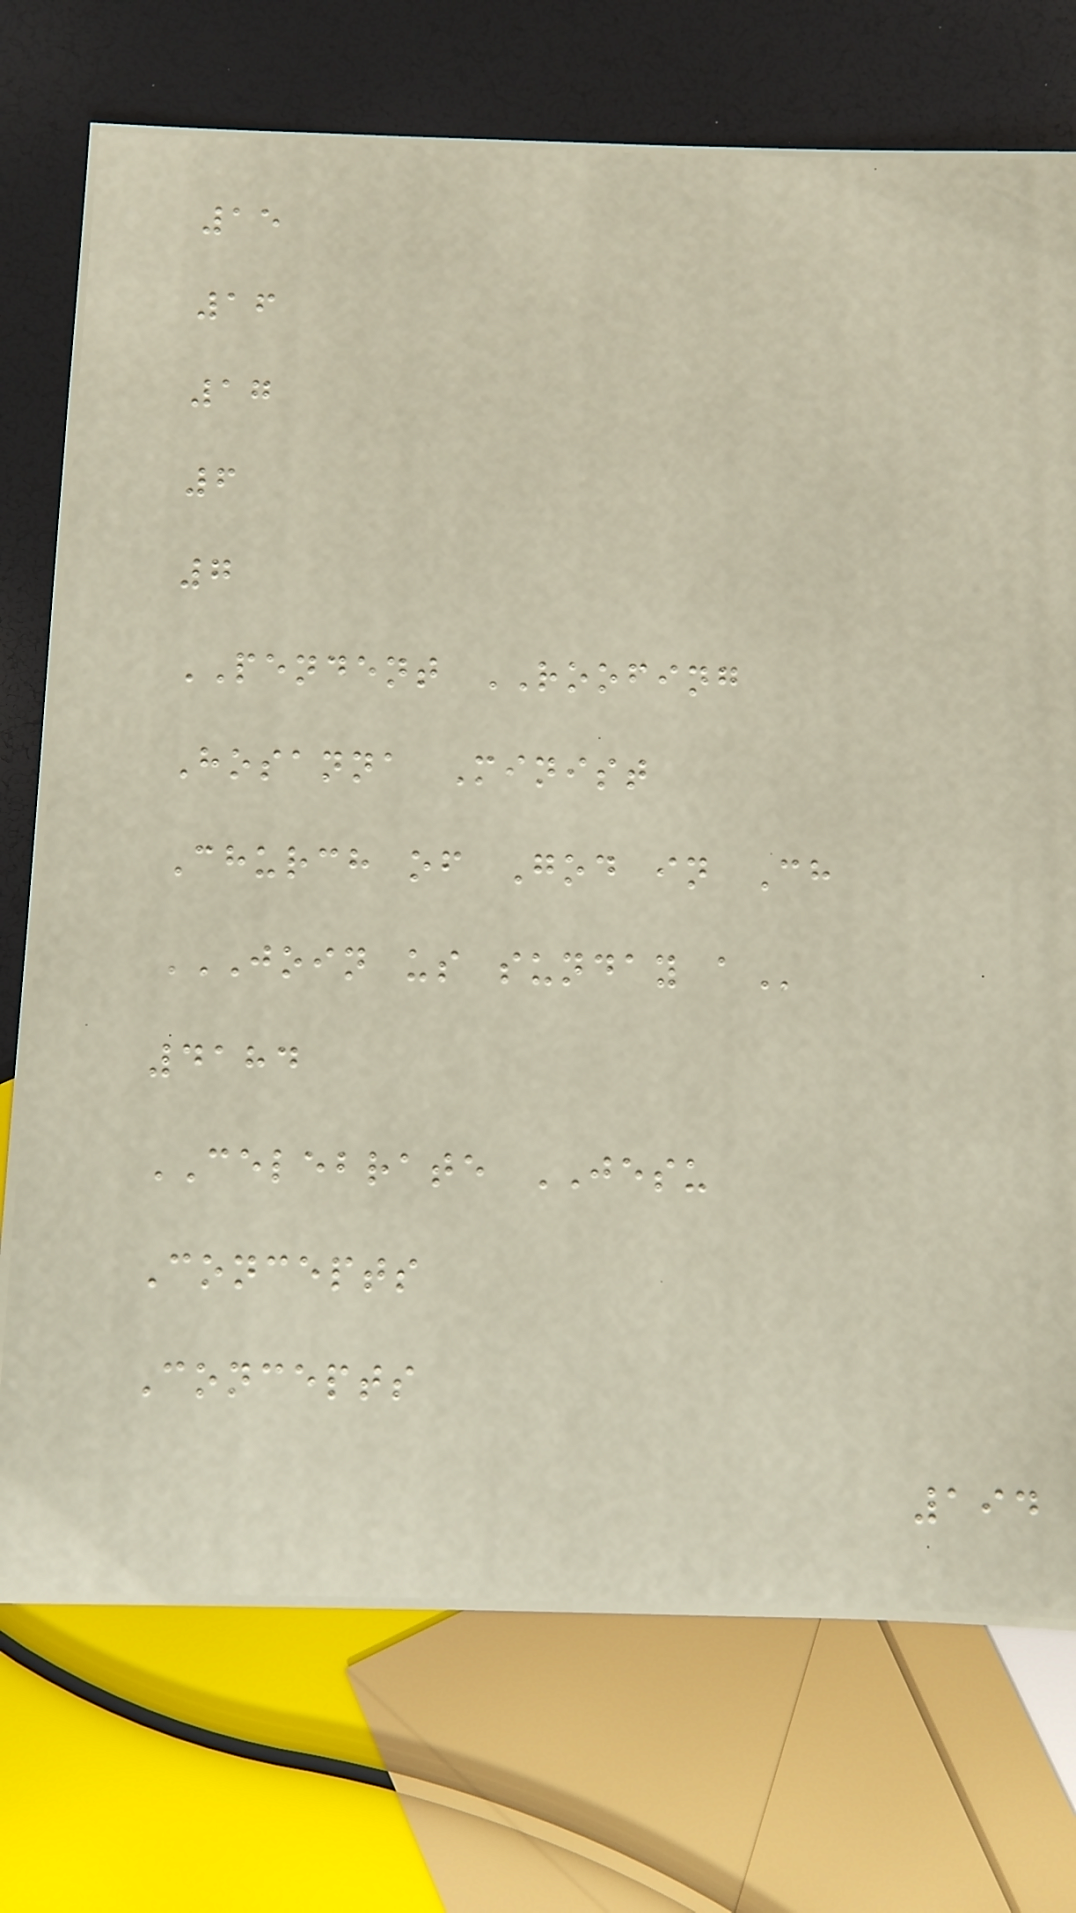15
16
17
6
7
PENDENT ROOFING
Hosanna Minist
Church of God in Ch
JOIN US SUNDAY A
4184
CELEBRATE JESU
Concepts
Concepts
194
